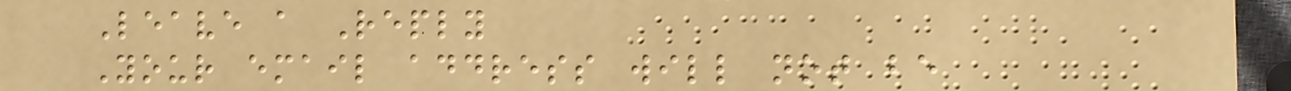Leave a Reply
Your email address will not be
